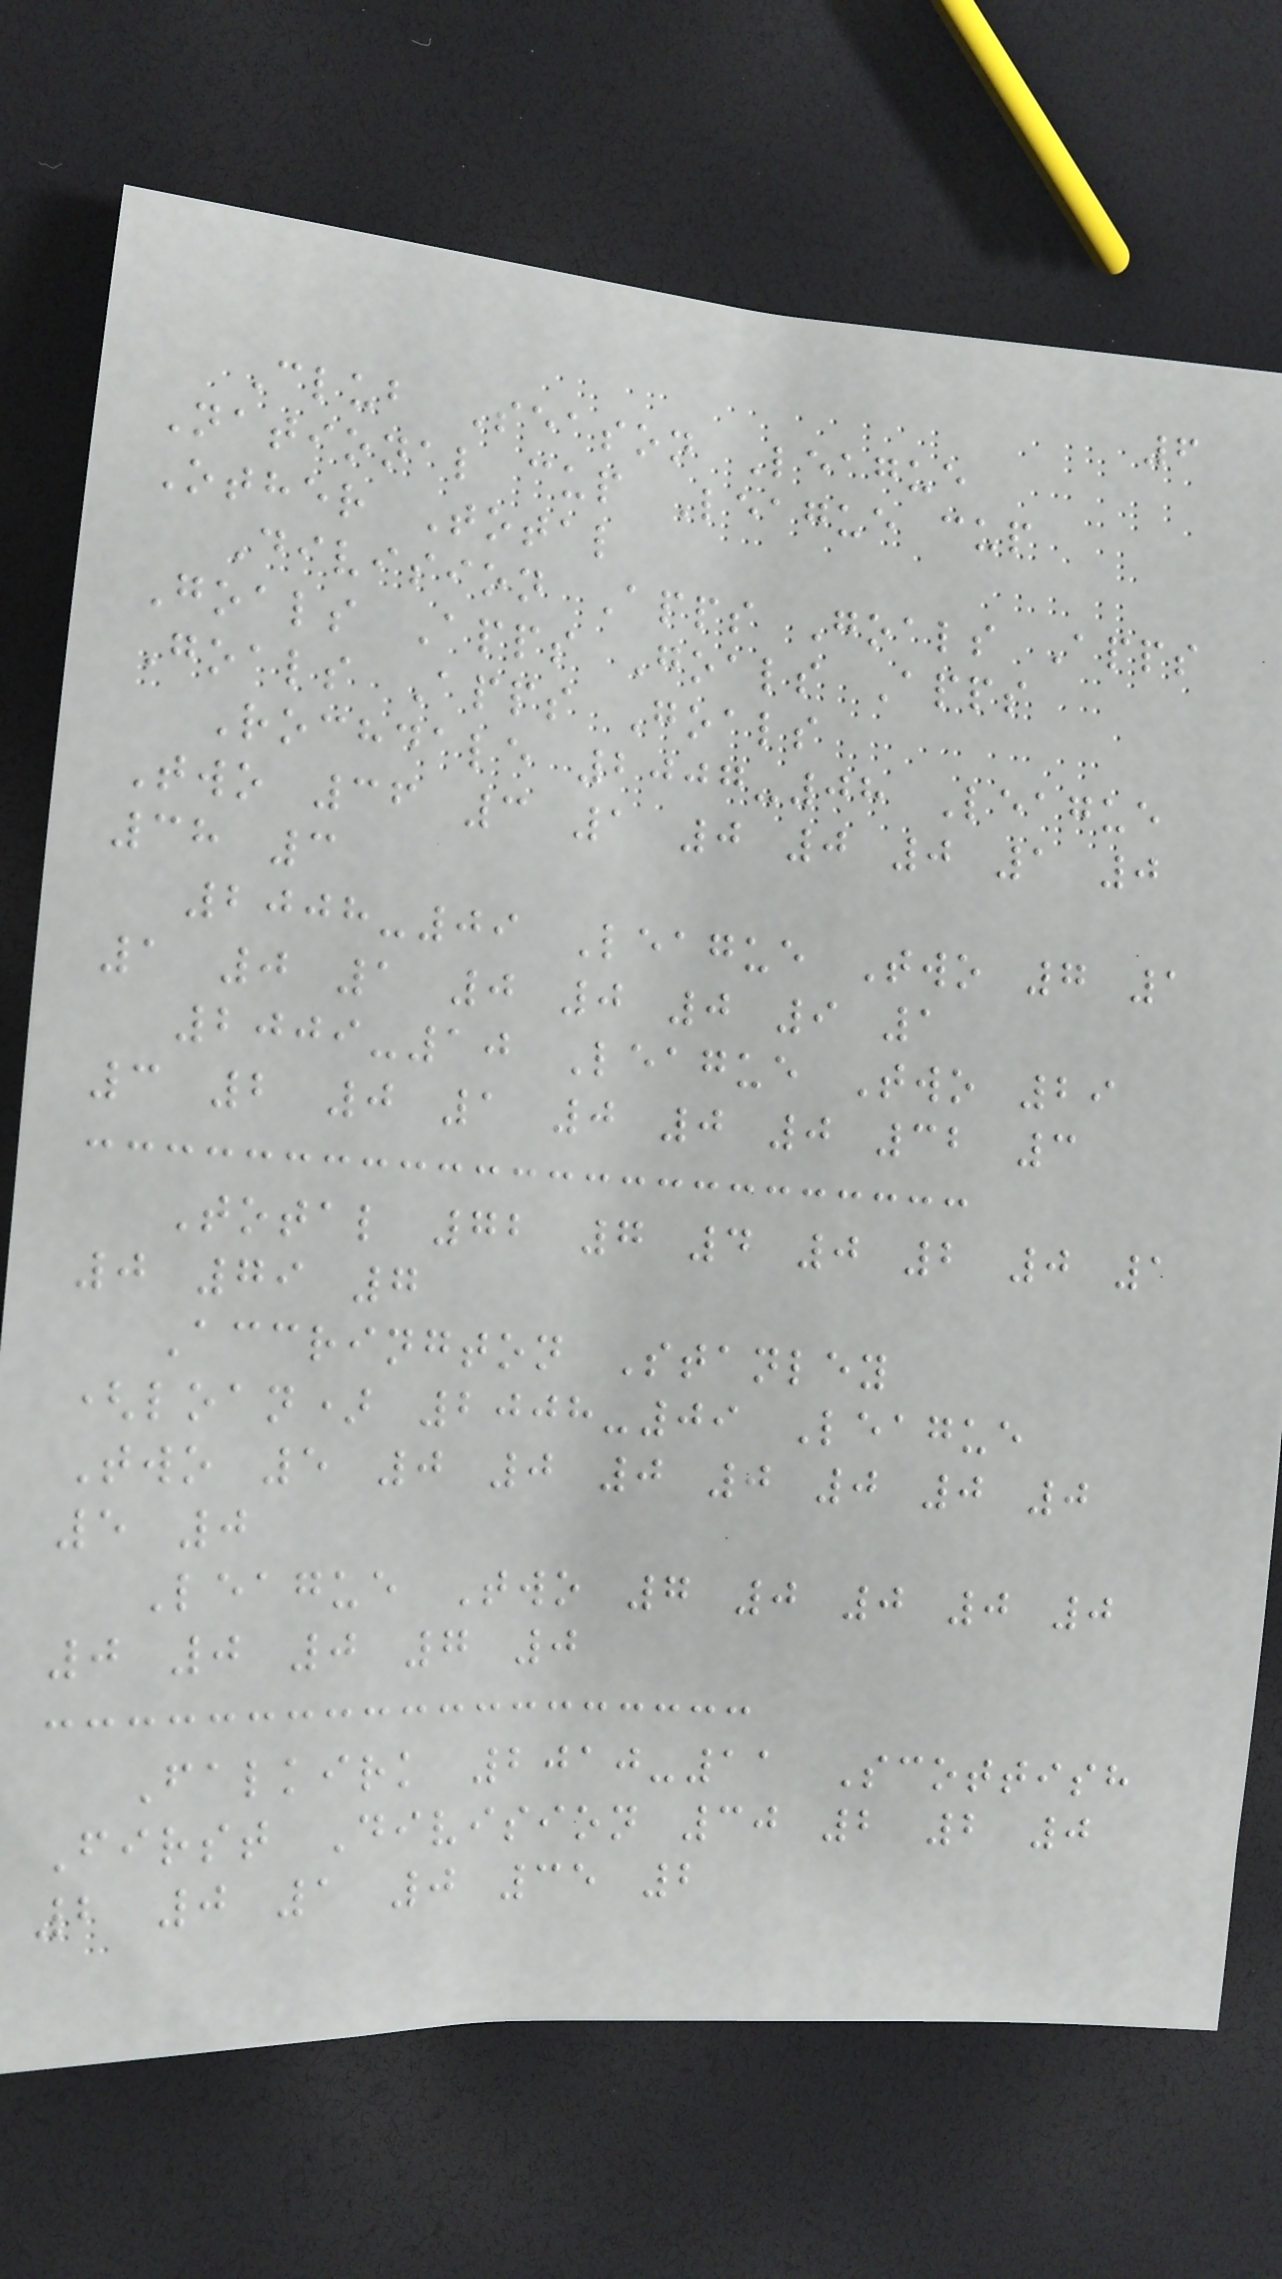6
Club Season League
National cup League cup
Other Total
Division Apps Goals Apps
Goals Apps Goals Apps
Goals Apps Goals
Rochdale 2007-08 League
Two 36 3 1 0 0 0 1 0
38 3
2008-09 League Two 7 1
1 0 1 0 0 0 9 1
2009-10 League Two 29
3 2 0 1 0 0 0 32 3
Total 72 7 4 0 2 0 1
0 79 7
Accrington Stanley
(loan) 2008-09 League
Two 5 0 0 0 0 0 0 0
5 0
League Two 7 0 0 0 0
0 0 0 7 0
Falkirk 2010-11 Scottish
First Division 30 2 2 0
2 0 1 0 35 2
